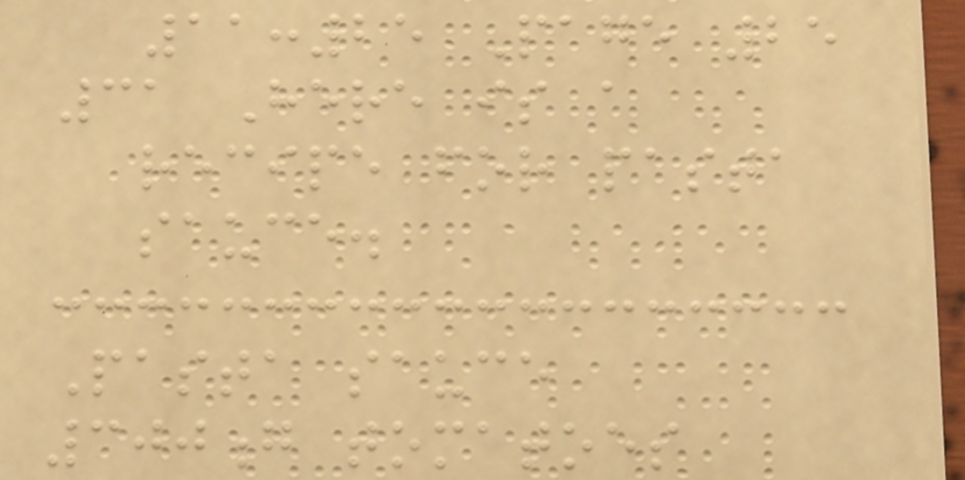11:25 Page 25
31 Here is a
recipe for pasta
sauce.
Pasta sauce
300g tomatoes
